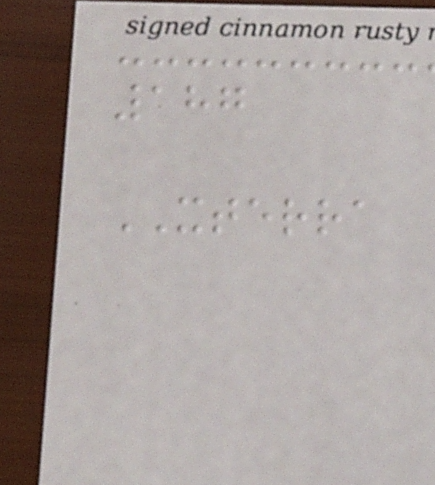187
XTERRA
